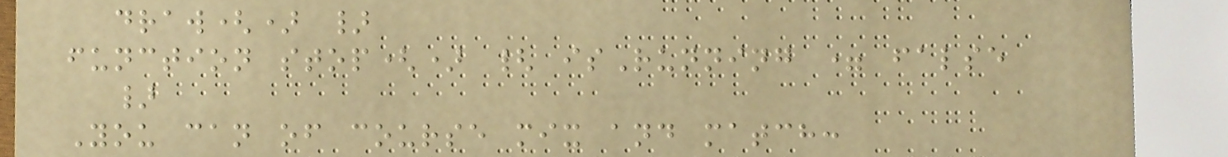draw() }
function stop() { isRunning = false
}
You can of course mix and match:
